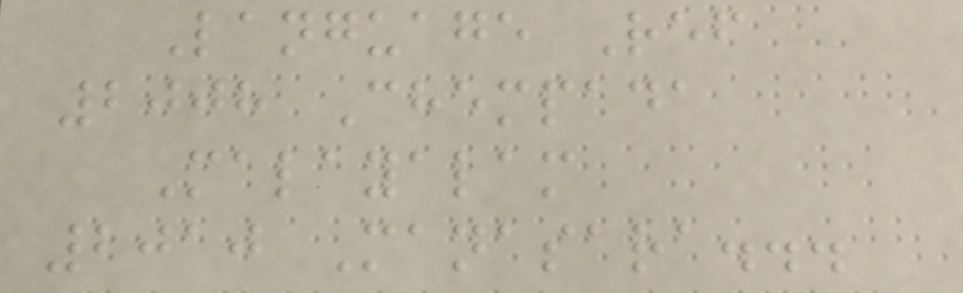Language Ref
2008 Chempada
Malayalam
2010 Manasara...
